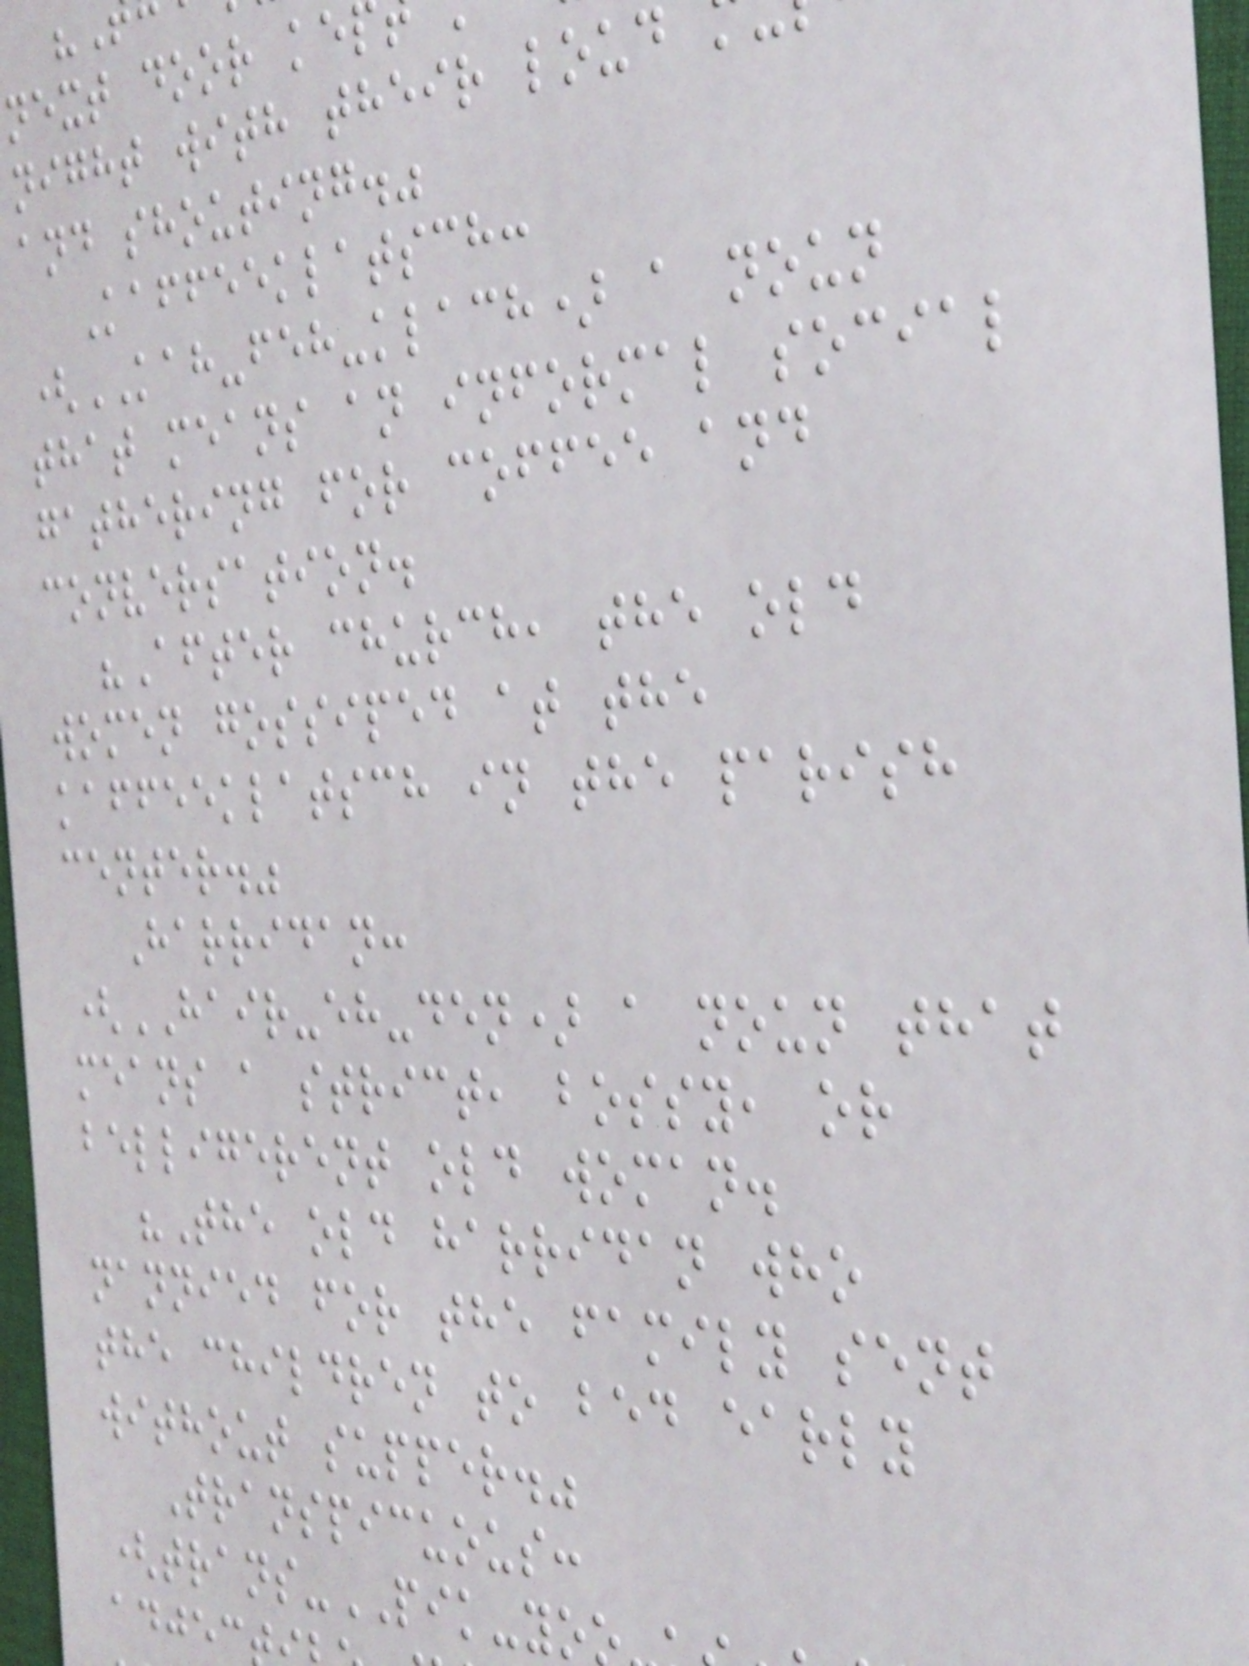next door ke
night with their loud
and shouting."
Kaffeeklatsch:
(KAH-feh-klach) a noun
that means an informal social
gathering for coffee and
conversation.
"After church, the old
women gossiped at the
kaffeeklatsch in the parish
center."
Harridan:
(HAIR-eh-den) a noun that
means a strict, bossy, or
belligerent old woman.
"The old harridan who
nannied for the family sent
the children to bed early
without supper."
Transpicuous:
(trans-PIK-yo
